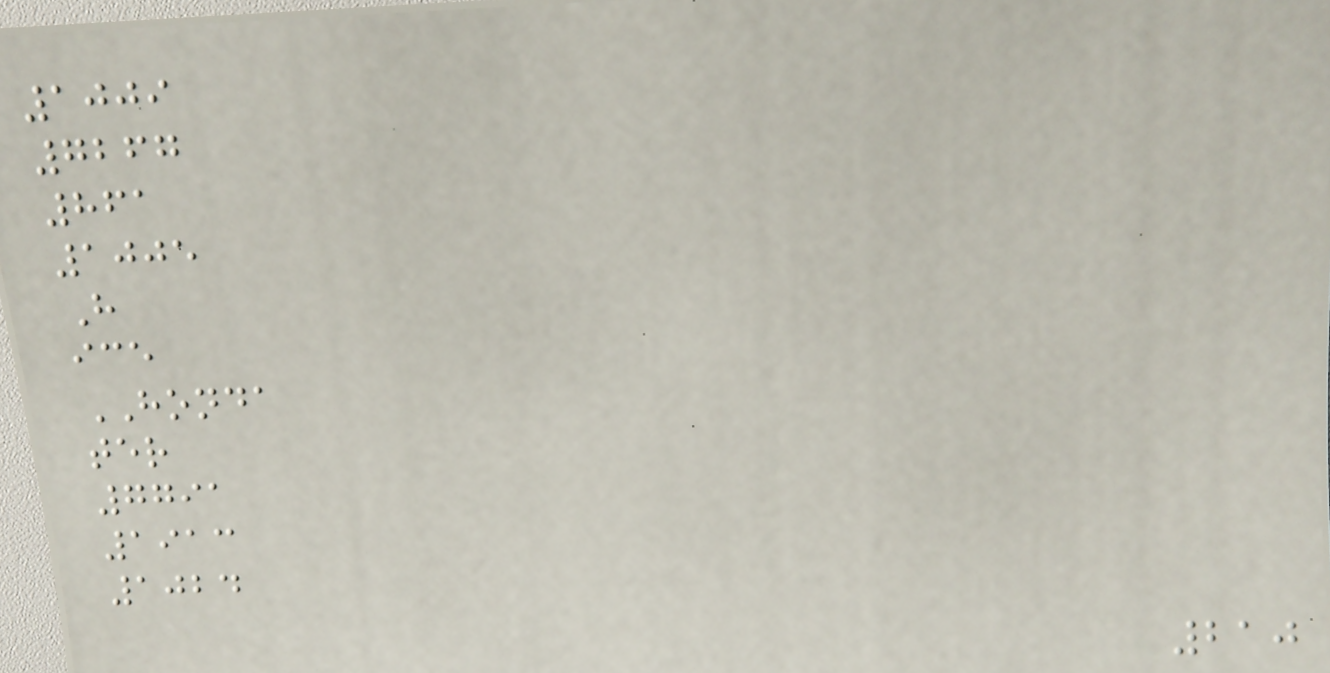1009
7267
861
1005
H
ice
HONDA
ter
7791
1913
1024
210
